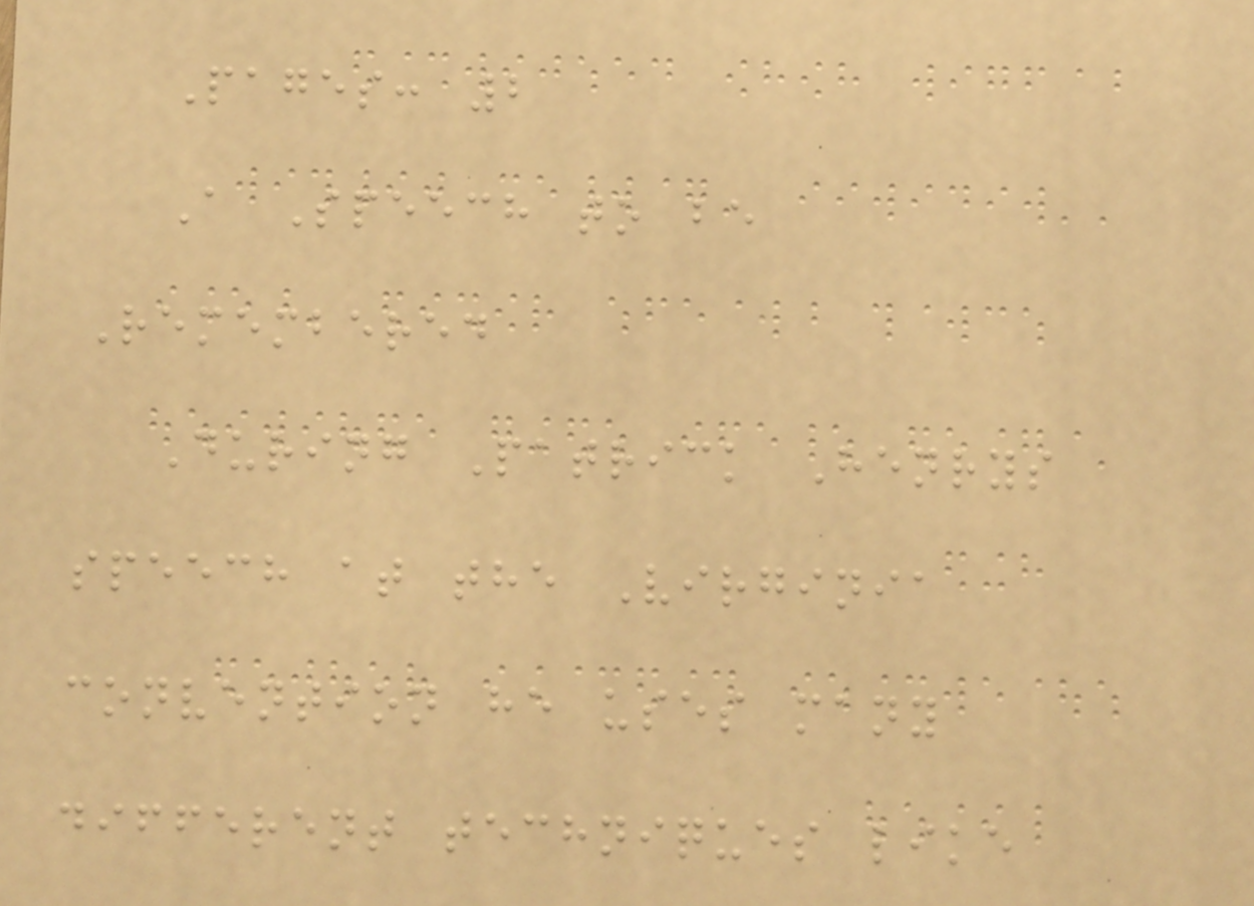Pages: 2
A Speech to be
Remembered
During Patrick Henrys
speech at the Virginia
convention he uses many
different techniques like
